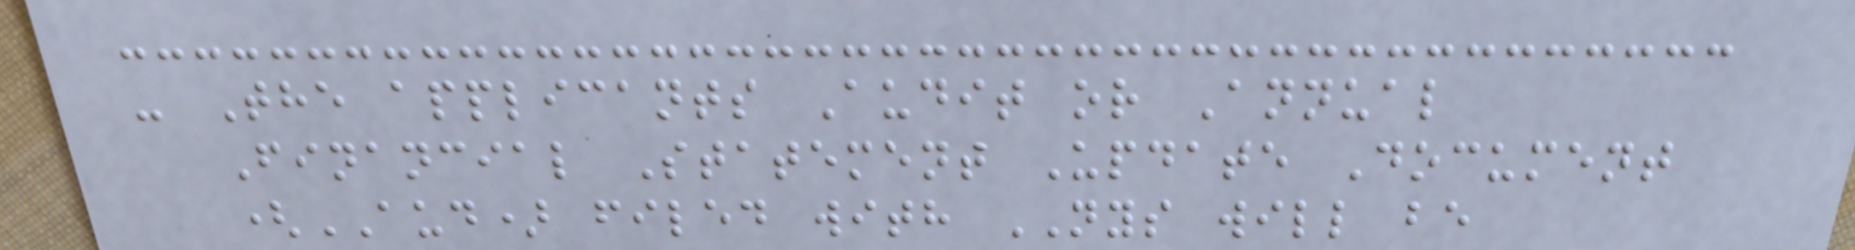- The applicants Audit or Annual
Financial Statement Update Document
(AUD) filed with NYS will be
